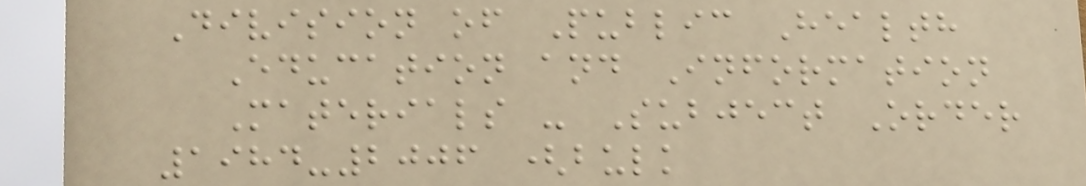Division of Public Health
Education and Information
Materials - Subject Order
1984-2006 (bulk
